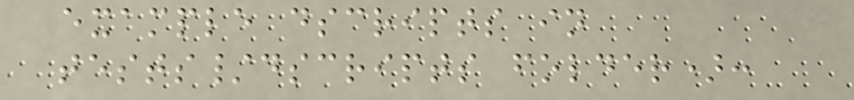example dscripts in
tests/dscripts folder):
